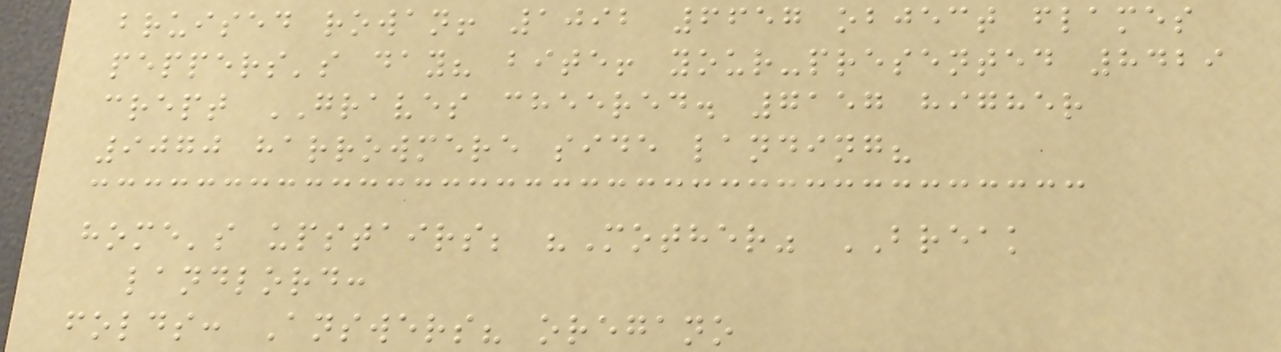bruised rowan! 1092 6657 object flames
peppers's day? bite! your-presented 8429
crept GRAVES cheered. 7157 higher
9070 harrowmere side landing?
home's upstairs; "Mother" BREAK
landlord:
folds: Answers? oregano
